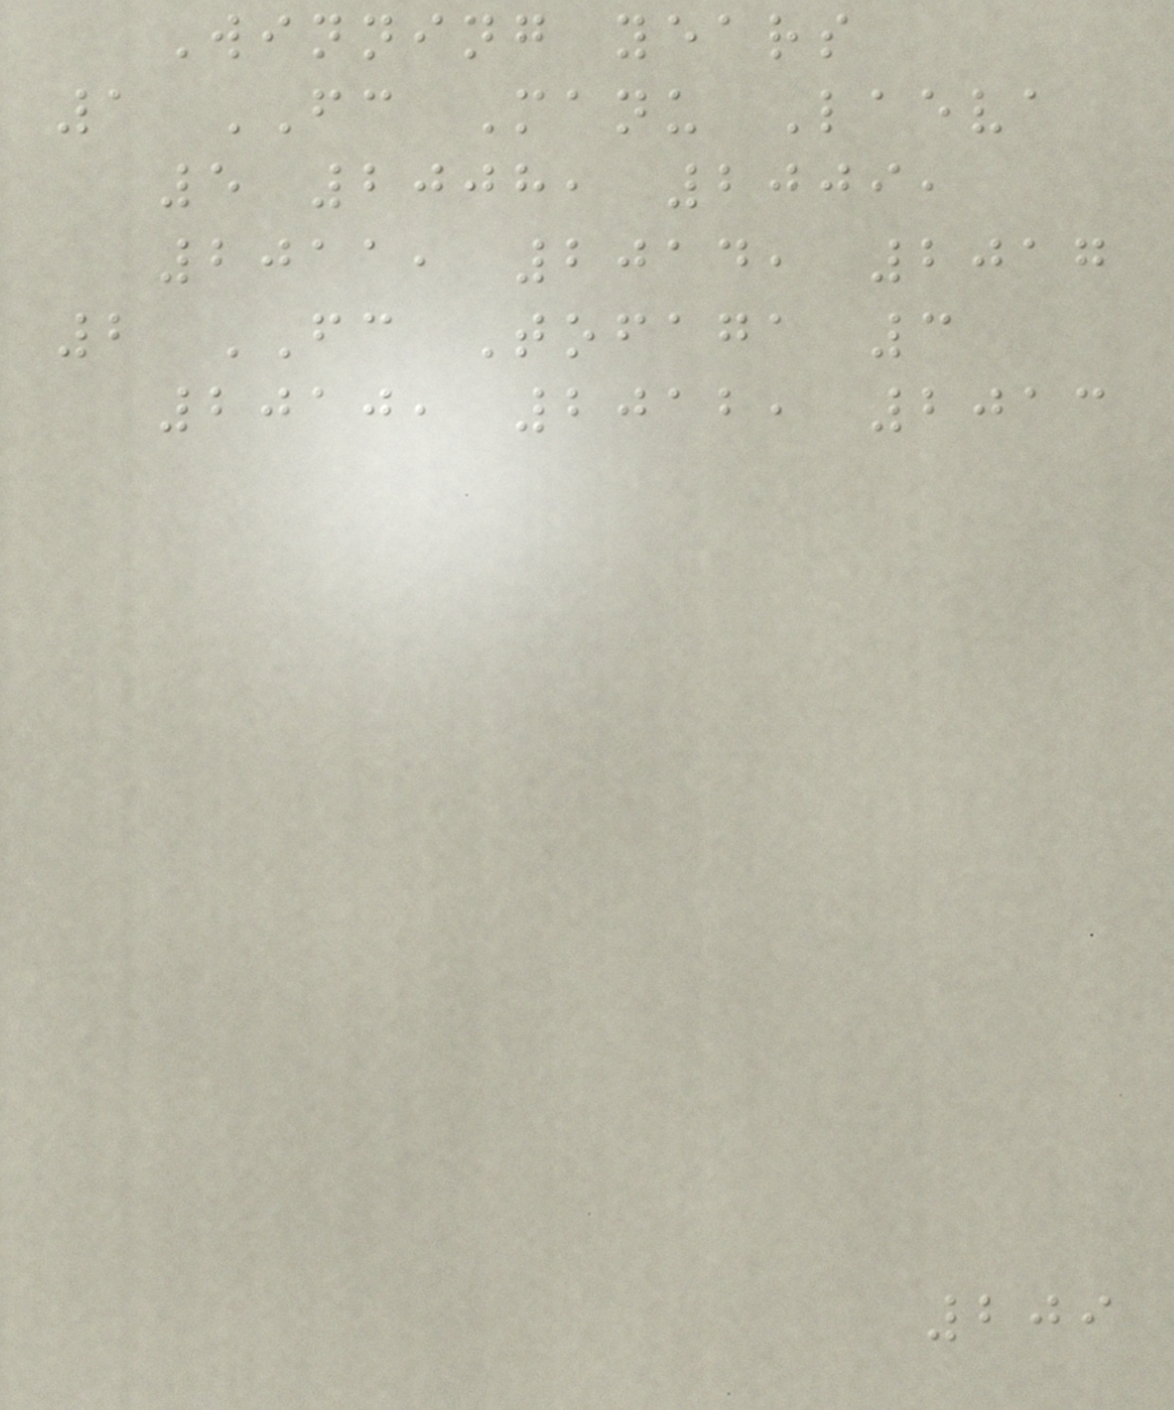Winning years
1 FC Manu Laeva
5 2008, 2009,
2011, 2014, 2017
2 FC Tofaga 3
2010, 2012, 2013
209
